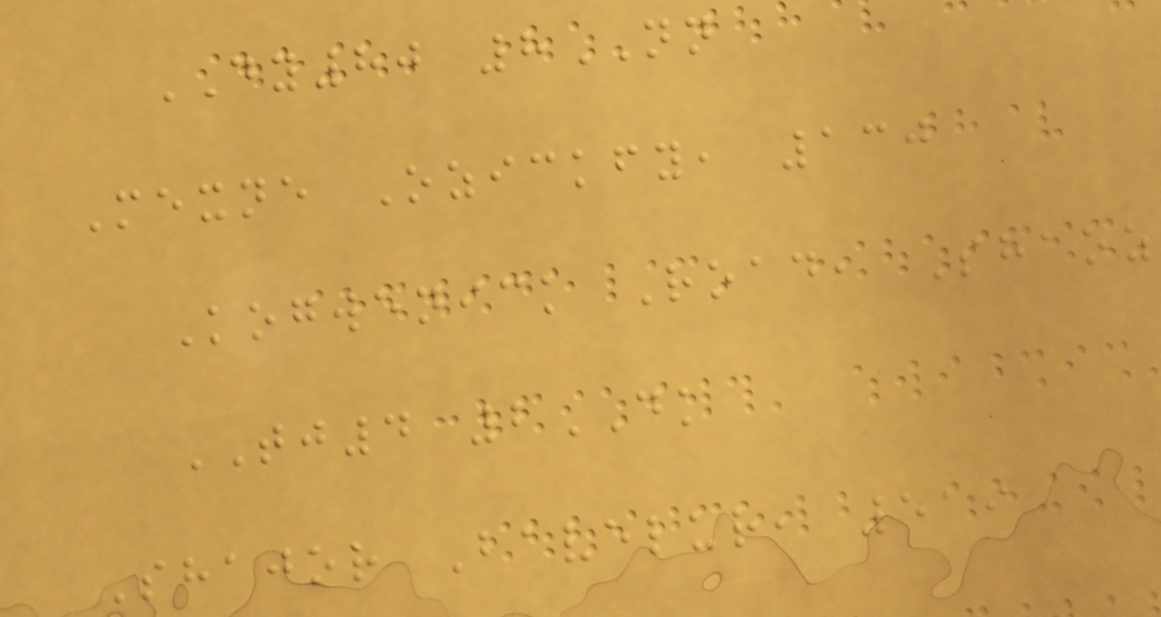DY80 8NN
Mexne Ozickfy, 130
Kogwenick Road, Shaoz
TJ4 2DK
Shajor Bavelur, 519
